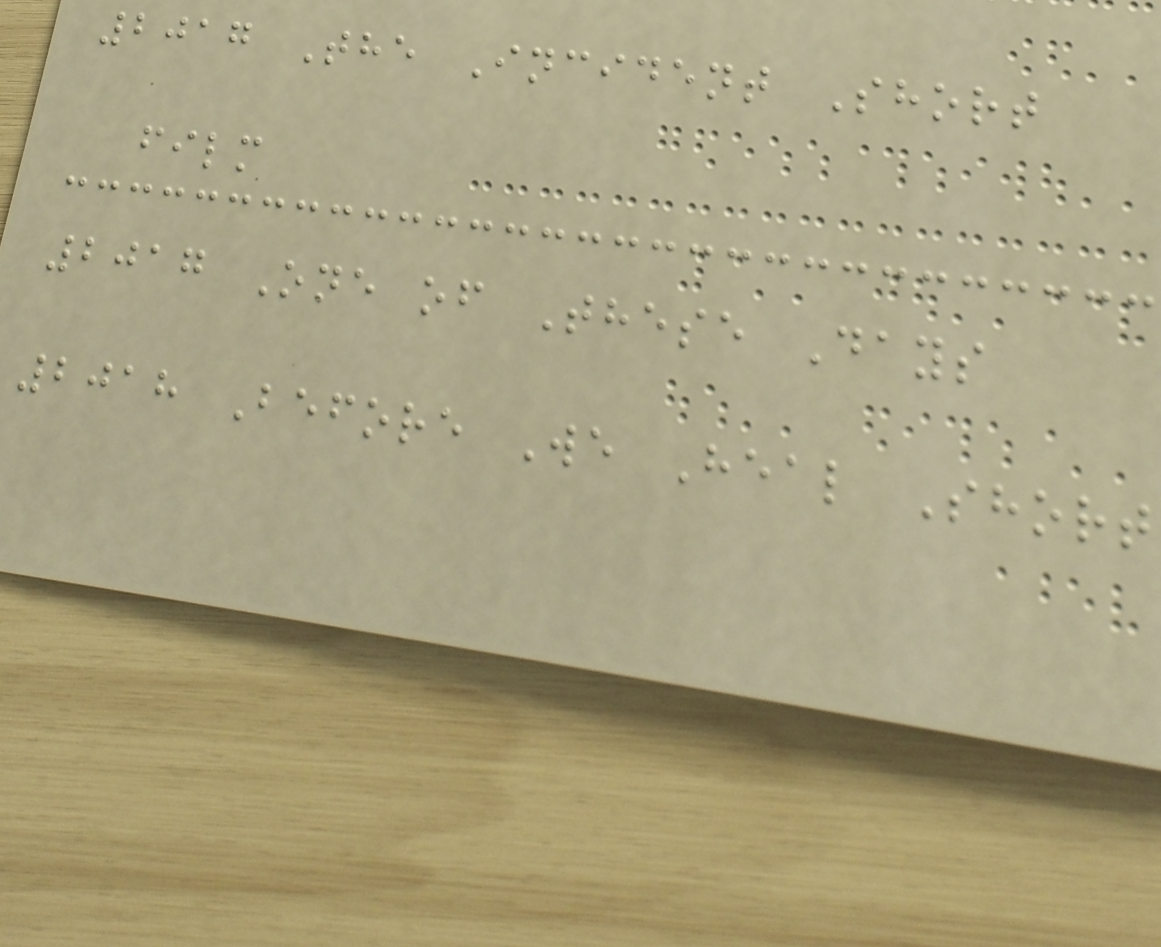2017 The Incident Short
film
2017 One of These Days
2018 Before We Heal Short
